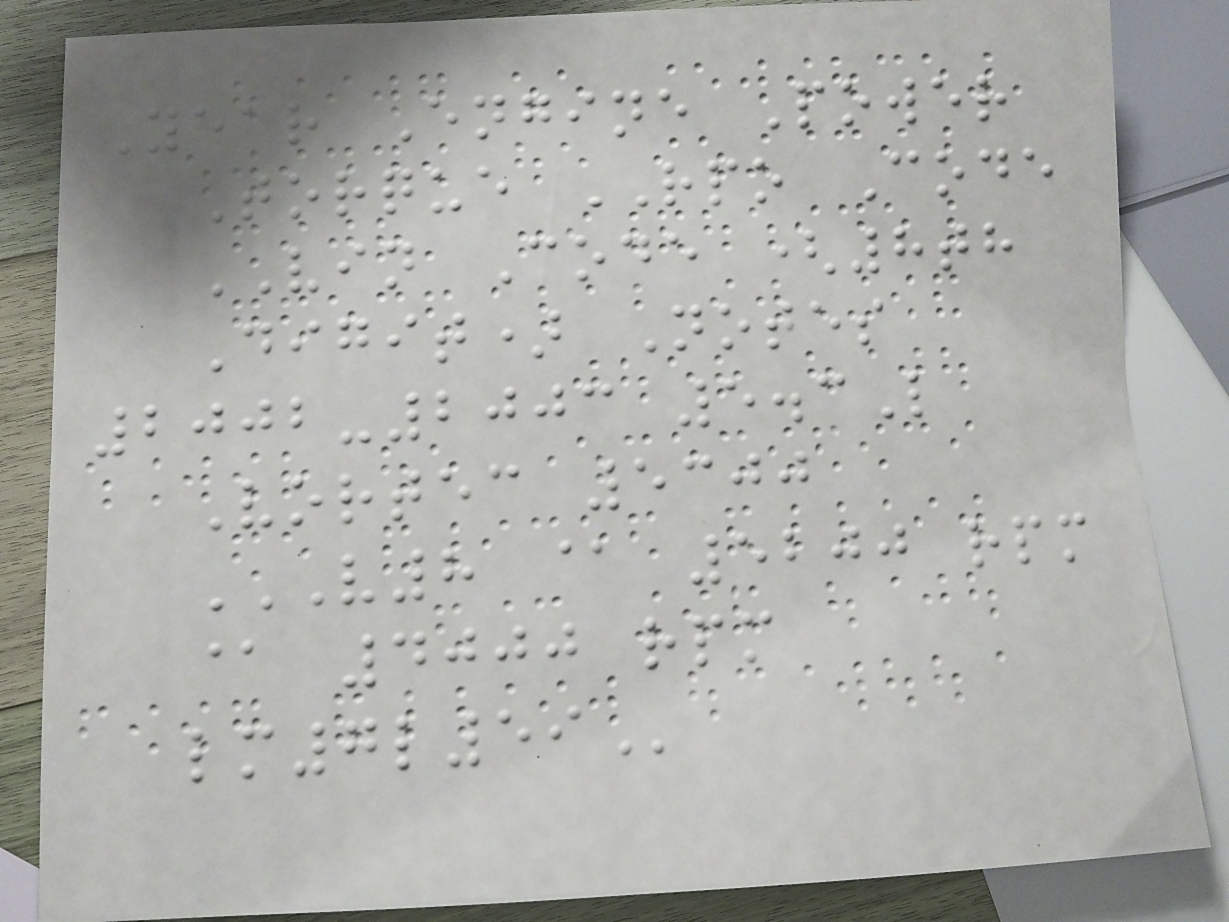Year Engine Power
Torque RPO Code
VIN Code (8th
Digit) Notes
2002-2003 5.3L
Vortec 5300
V8 @ 5200 RPM
@ 4000 RPM
LM7L59
